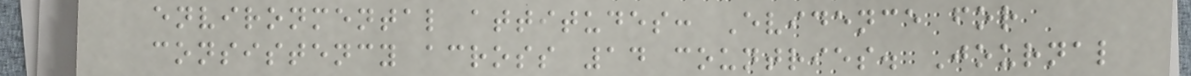environmental attitudes: Evidence for
consistency across 14 countries. Journal
